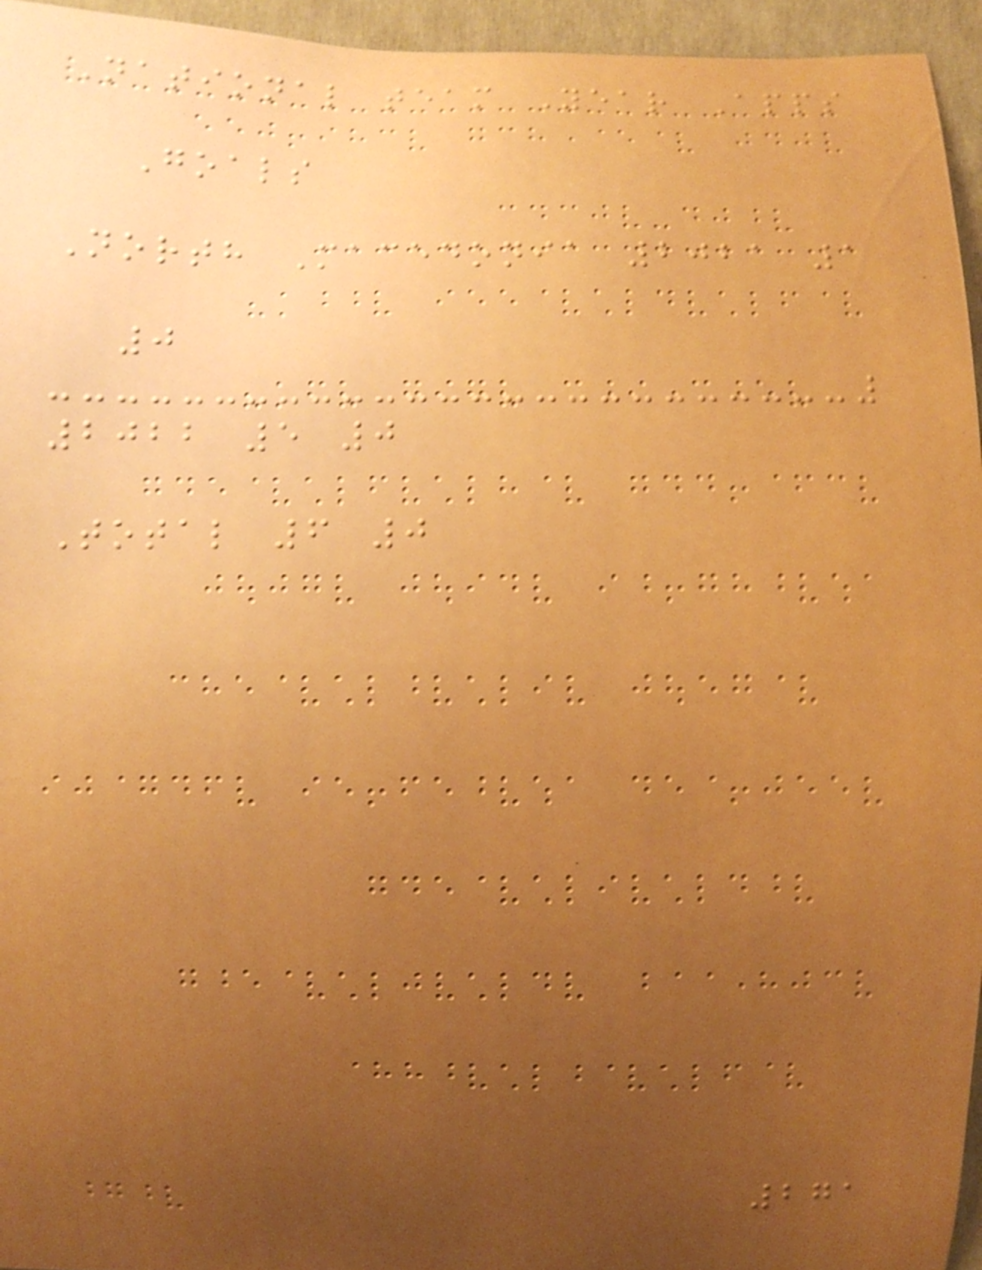National team Year Apps
Goals
North Macedonia 2021 1
0
2022 5 0
Total 6 0
271
